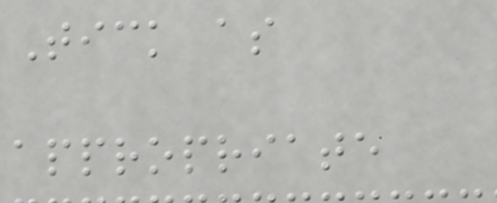Tick as
appropriate
